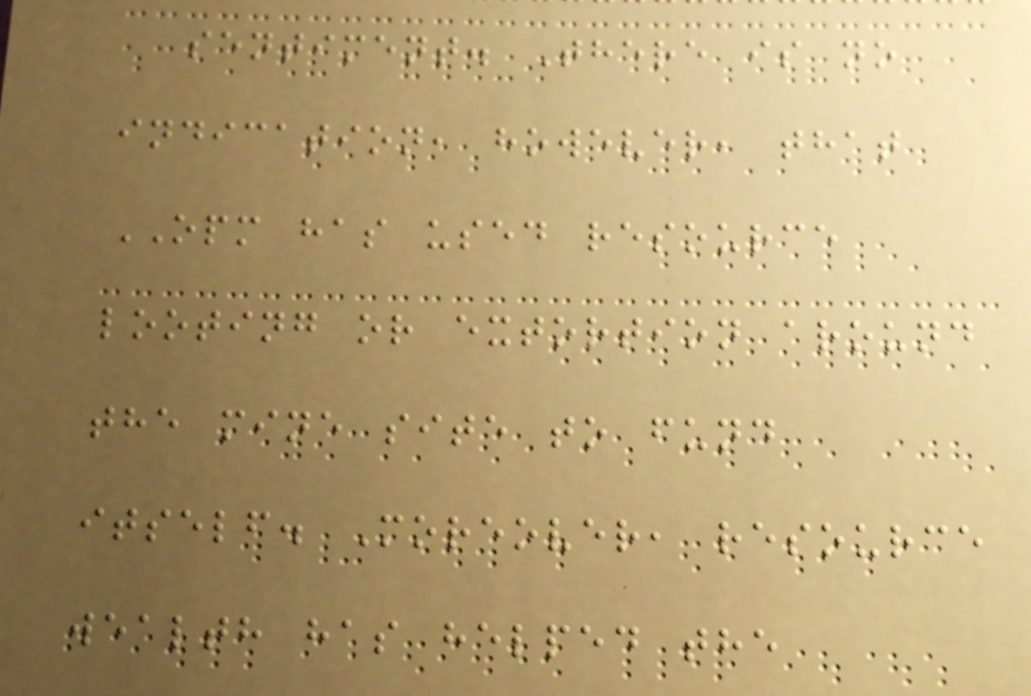sentiment. There is no
indication, however, that
OPM has used resource
looting or extortion around
the mine site to fund
itself. Moreover, resource
wealth has helped the
